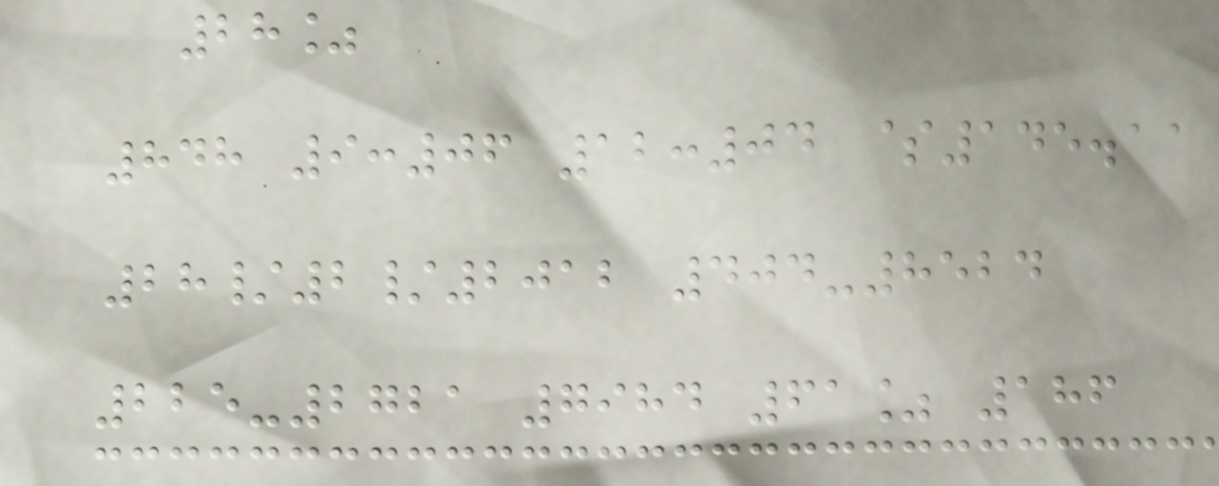28%
848 9:06 12:04 $145.11
28/2/2012 404-8524
225-2721 7984 61% 186
